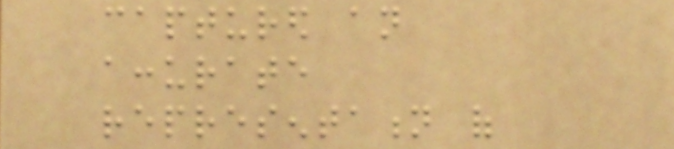captured an
accurate
representation of
